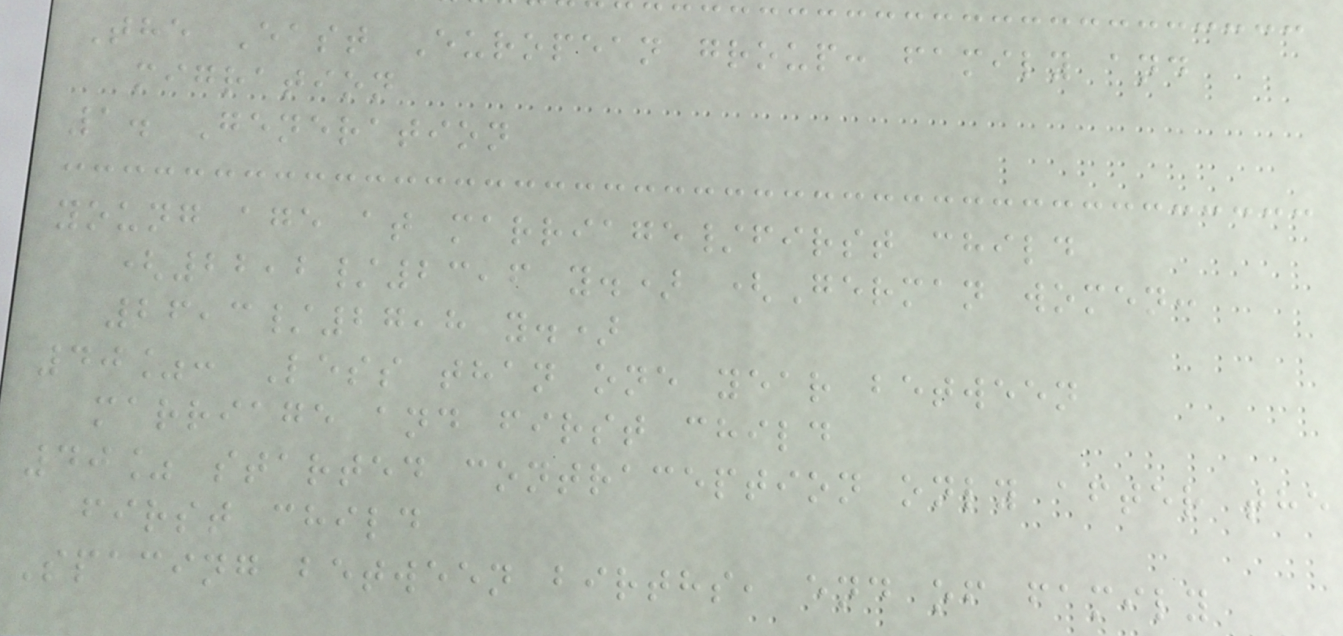The East European group: family and
migration
1. Generation
young age at marriage/first child
(22,2/23,6 y.) (German women:
26,3/27,8 y.)
40%: Less than one year between
marriage and first child
40% started contraception only after the
first child
Spacing between births, end of family
